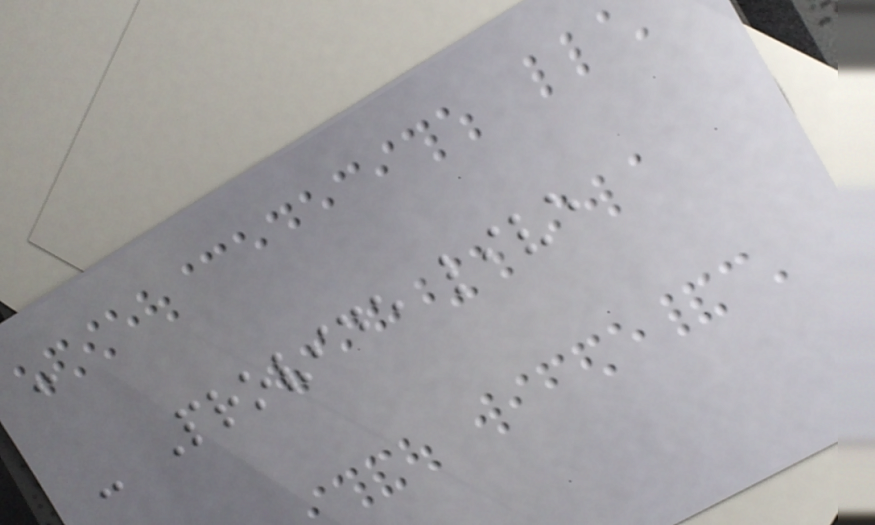-
- Provide live
